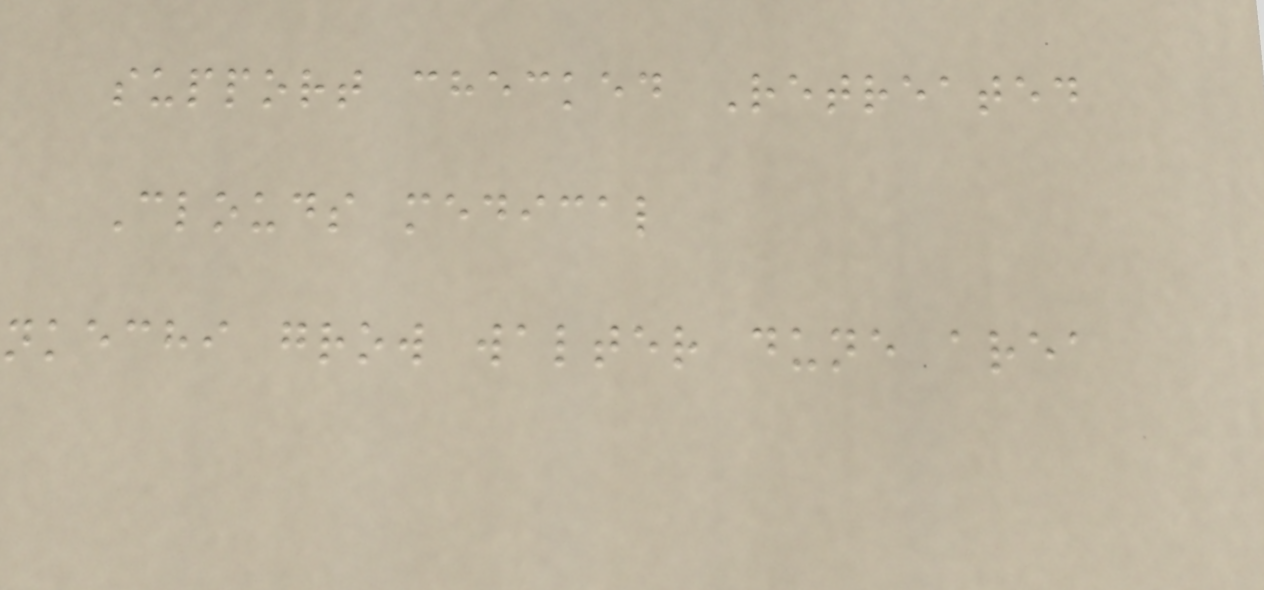support checked Retreated
Clouds medical
nkechi grow walter dune area
